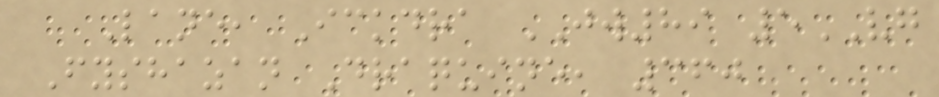Lane, Ickdra JW89 5VG
Fyshazan Draquine, 360
